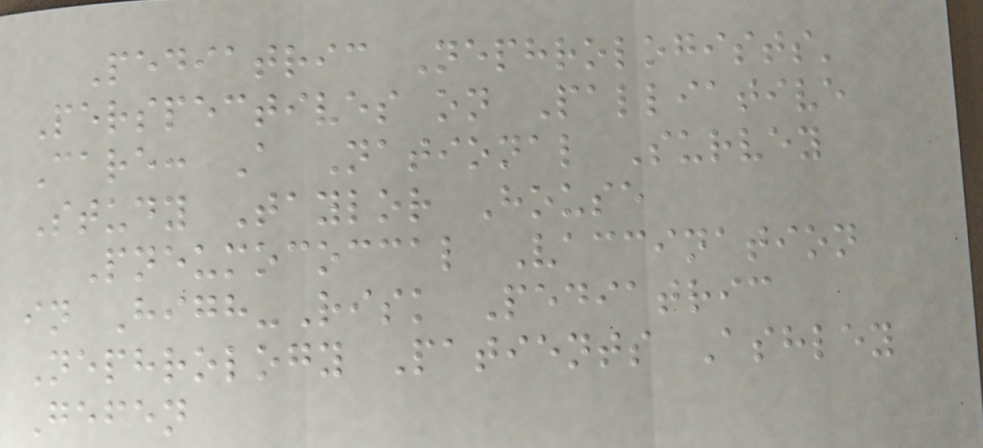Pediatric Nephrologists'
Perspectives on Palliative
Care: A National Survey
Study Taylor House
Pneumococcal Vaccination
in High-Risk Pediatric
Nephrology Patients Ashley
Gefen
